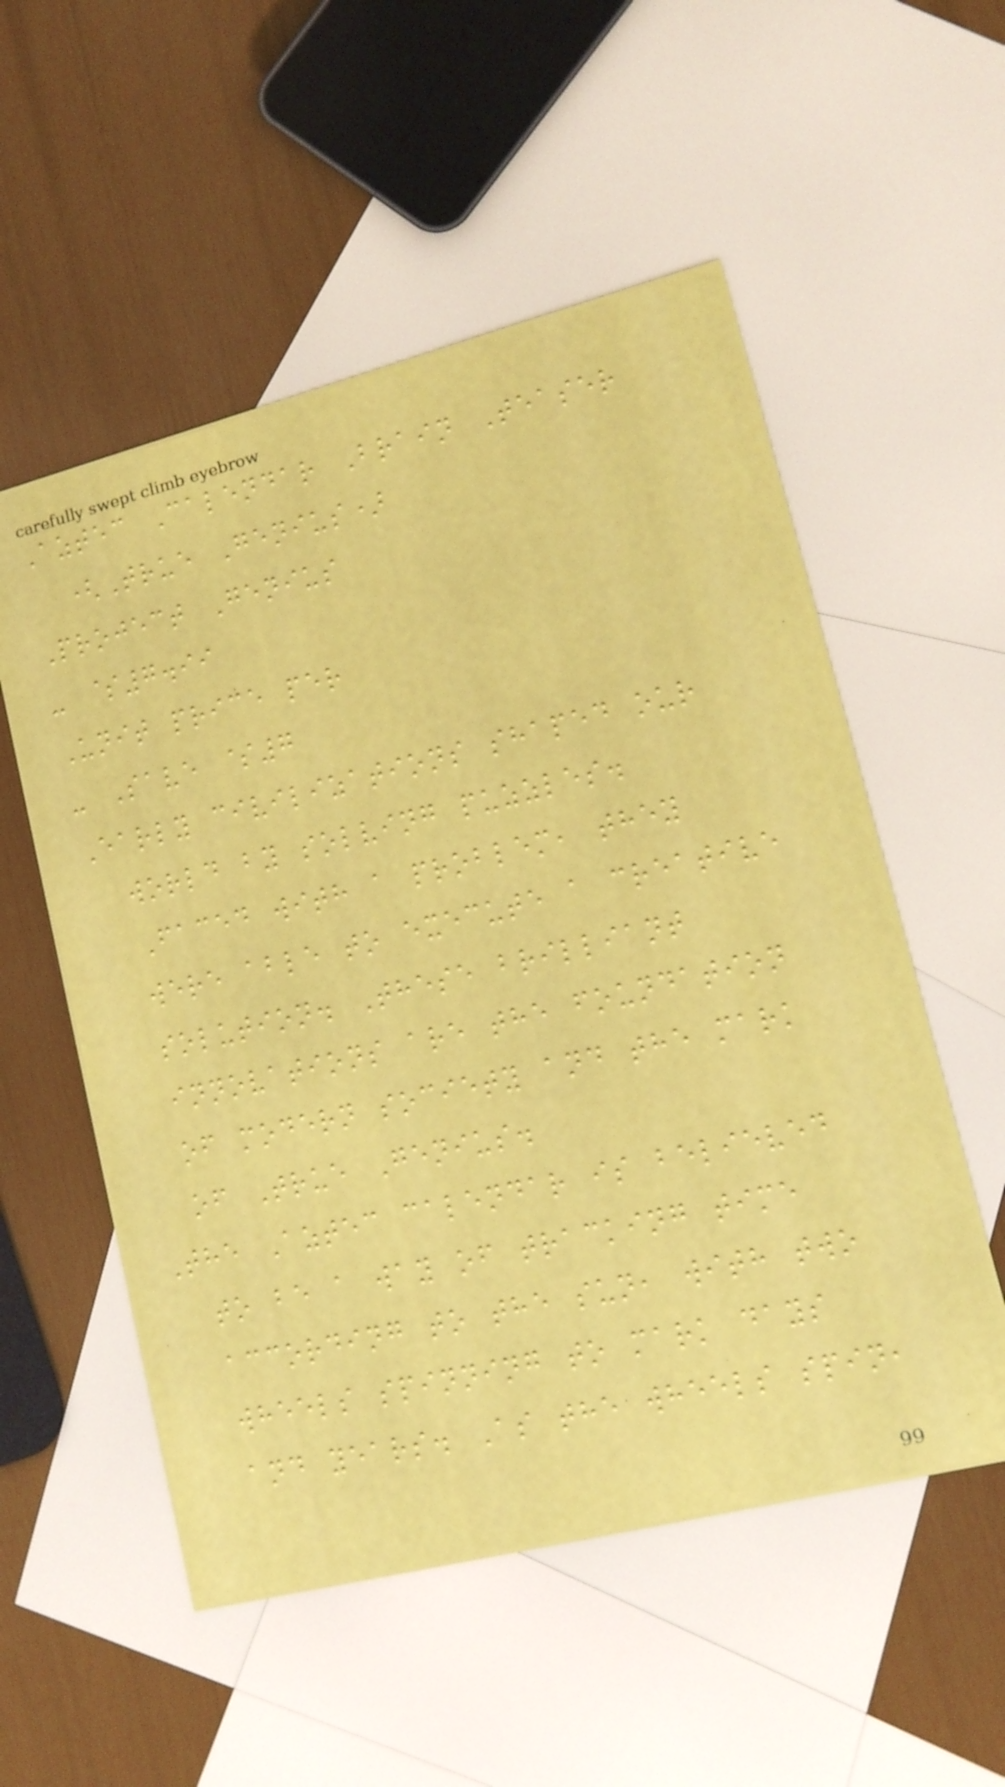Aztec Calendar Brain Teaser
(True Genius)
Project Genius
- $7.99
Unit price per
- Save $7
Early civilizations shaped our
world by solving puzzles.
Faced with a problem, they
were able to execute a creative
solution. These brilliant
innovations are the foundation
of modern society and the mark
of True Genius.
The Aztec calendar is believed
to be a way of tracking time
according to the sun, with two
wheels spinning to mark days
and years. As the wheels spin,
